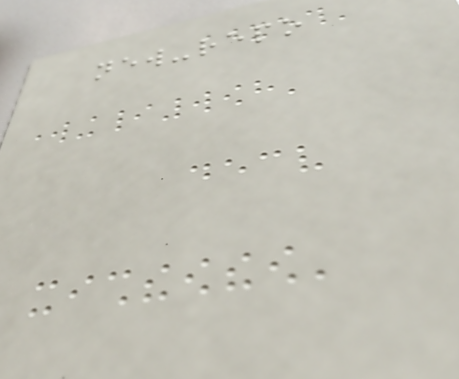new-repo
